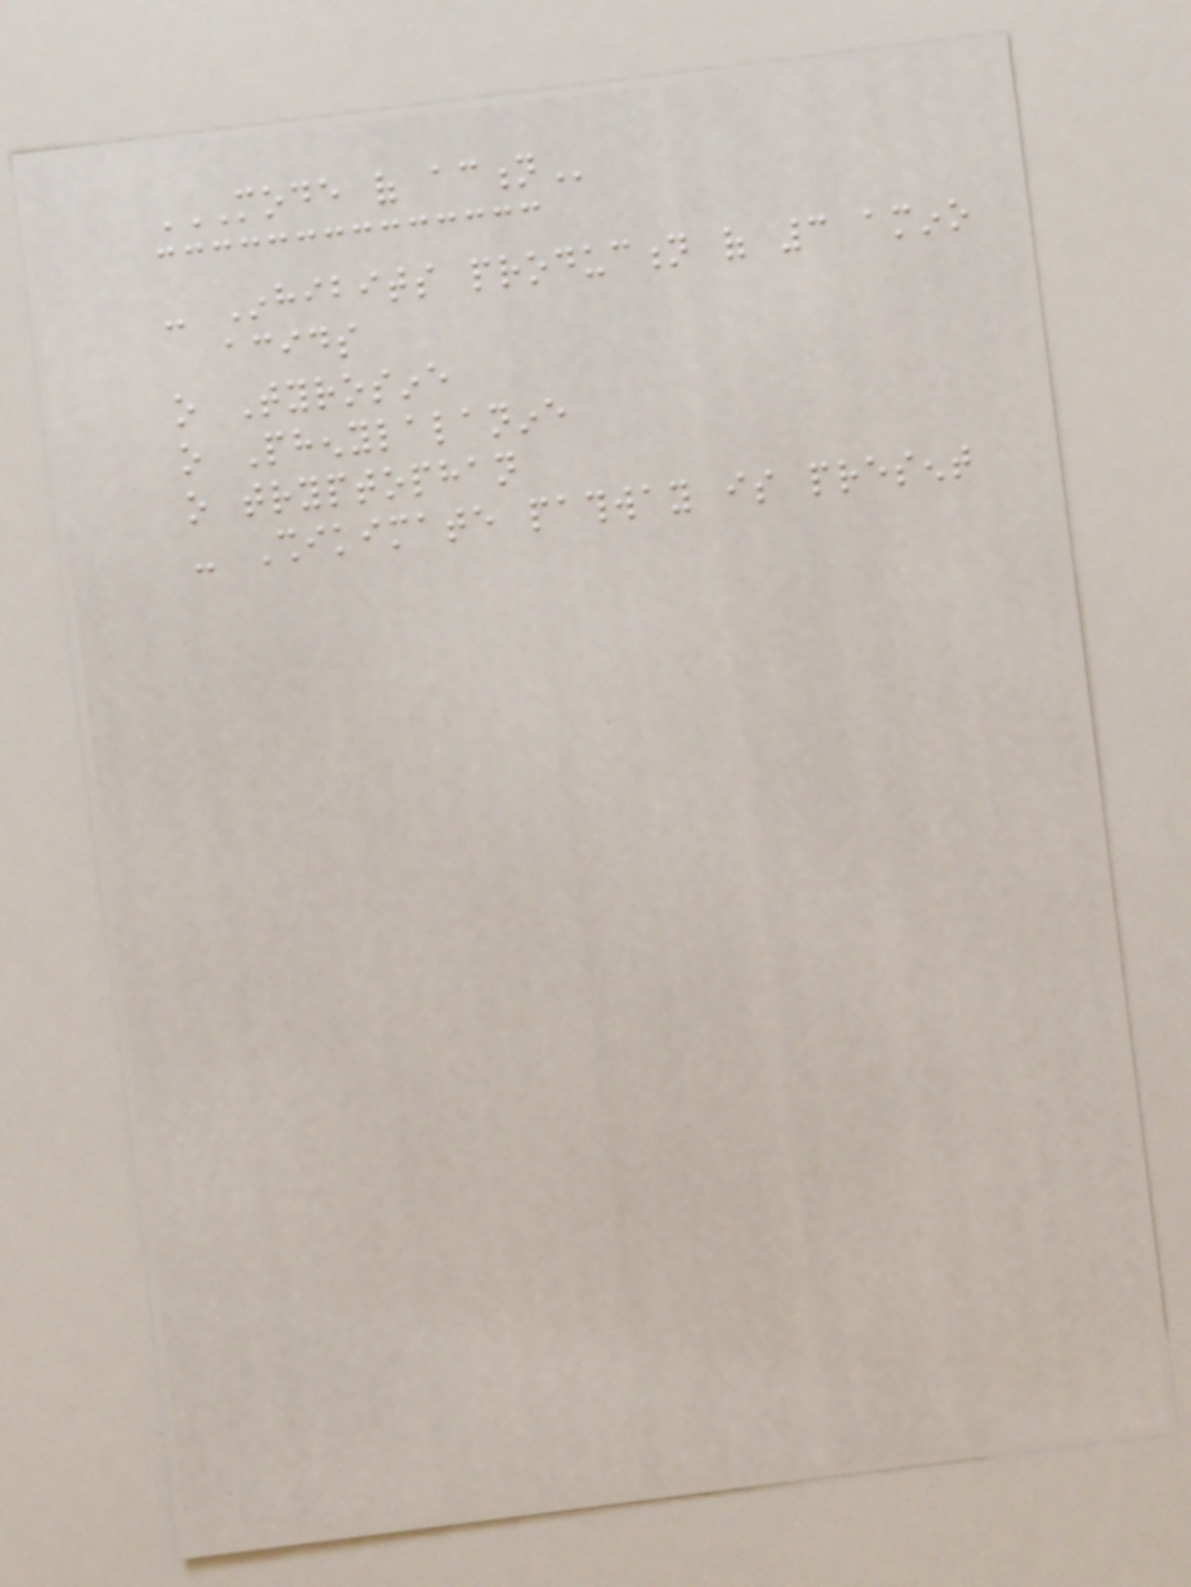MODE OF ACTION
- Inhibits production of 3 amino
acids
o Tyrosine
o Phenylalanine
o tryptophan
- Shikimate pathway is present
